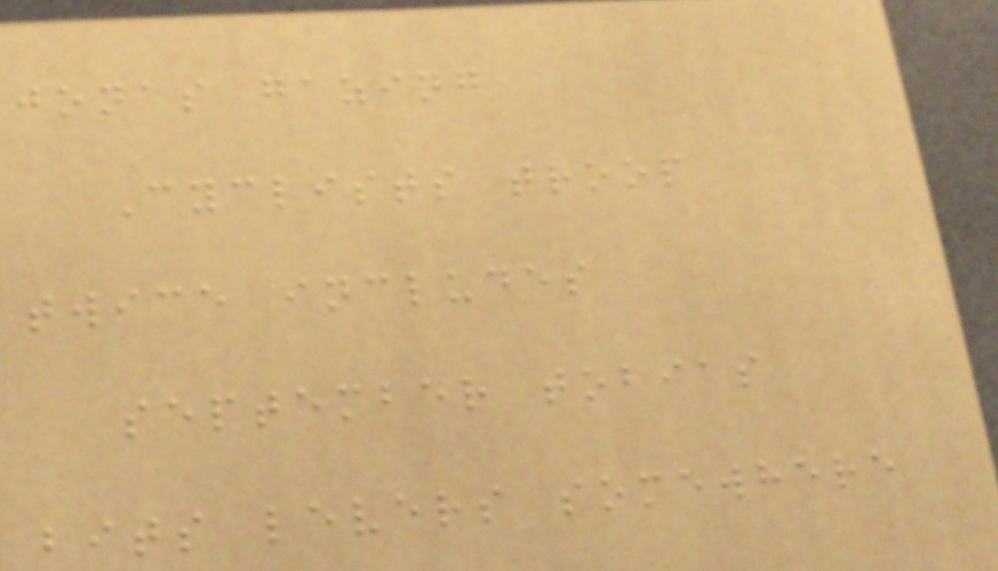jonas gazing
Cyclists troop
twice includes
september tobias
bits levers somewhere
